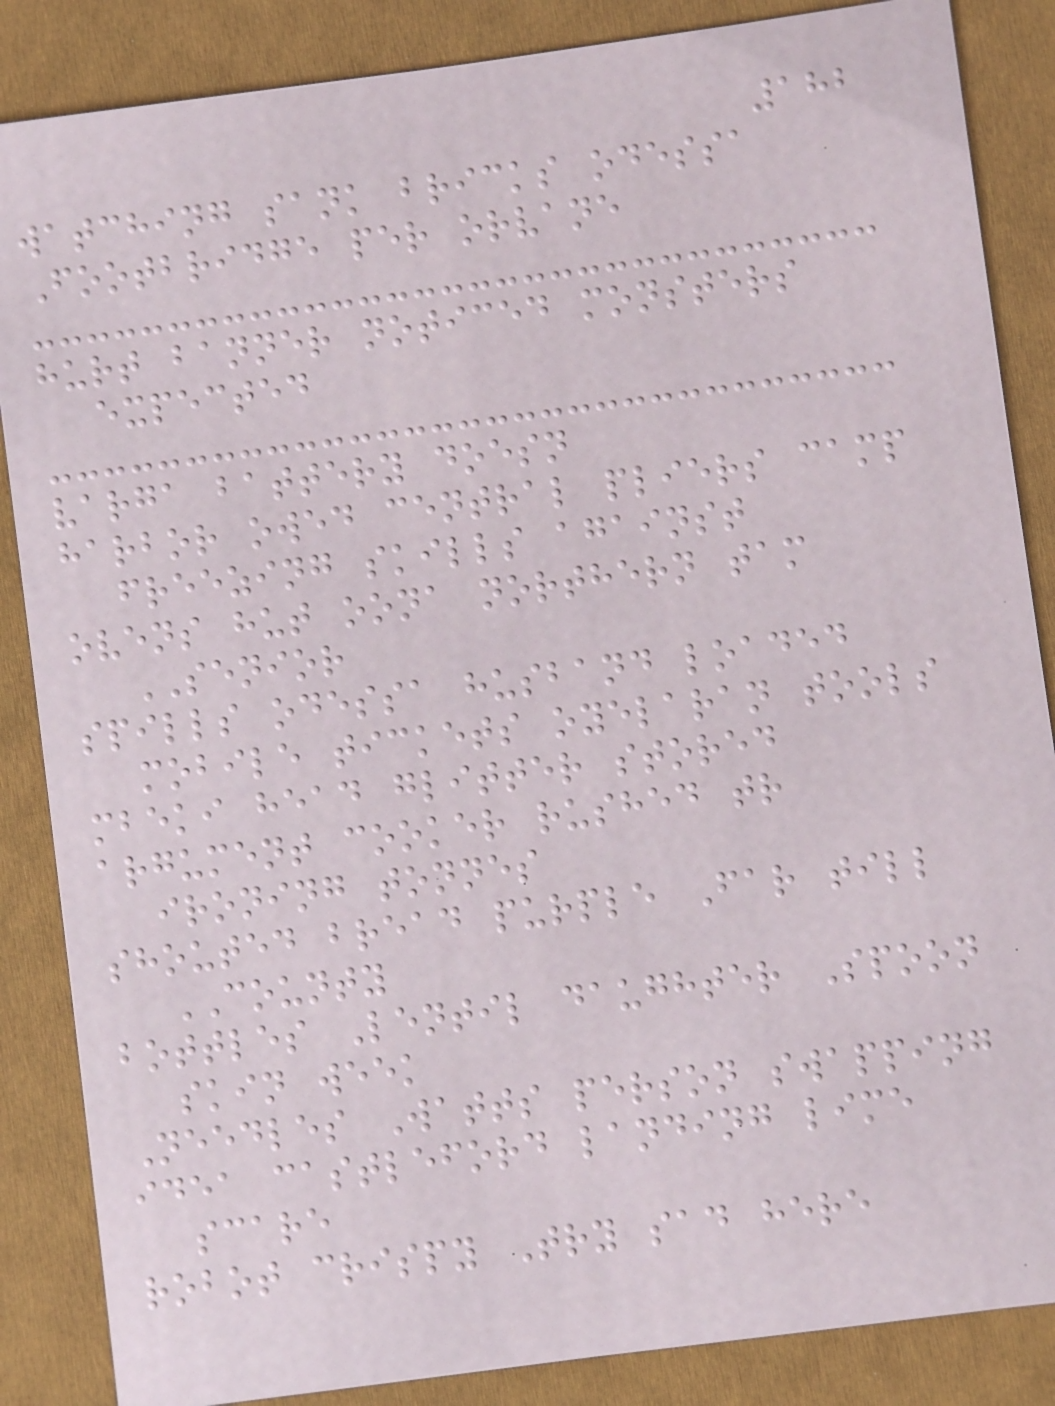182
watching sank bricks odessa
Footbridge per orvane
hurt banner noticed monsters
expected
varga battery doesn
harbor owed central pliers camp
freezing skills against
ovens hut oona northern tam
SENIOR
spills odessa husband loaded
mobile tickets oyelaran tools
mbeki head glitter stored
argument cooker rushed tr
ironing tonnes
shouted bread purple Far till
COUNTY
bottles Lentil daughter Spoon
skin week
Needles Watts person swapping
idea castleford landing lime
scare
robot crispy Try sad here
